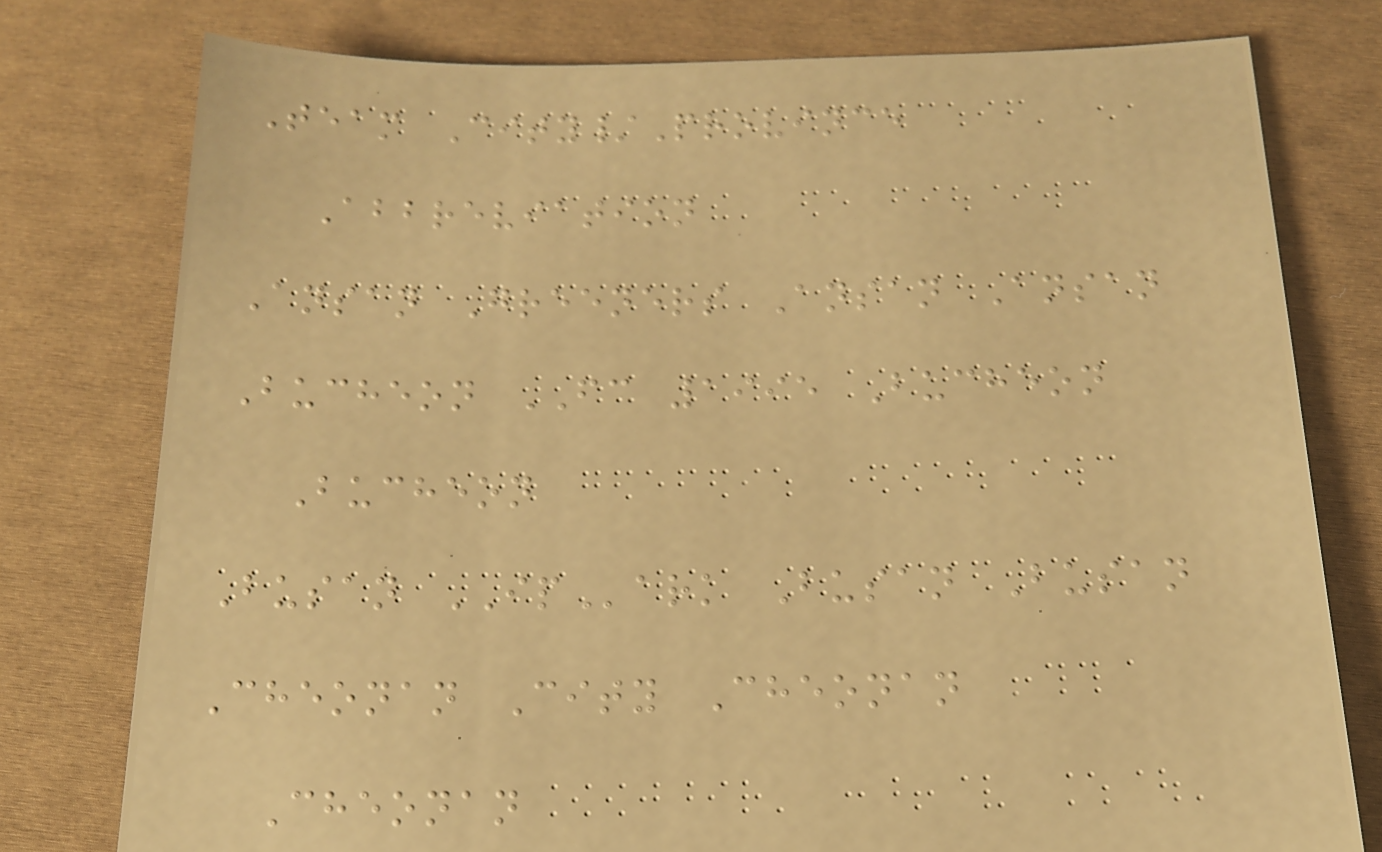Team City/Province
Abbreviation
Ansan Greeners Ansan Ansan
Bucheon FC 1995 Bucheon
Bucheon
Busan IPark Busan Busan
Cheonan City Cheonan
Cheonan
